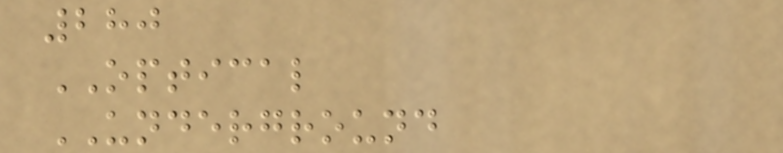280
OPTICAL
UNDERGROUND
